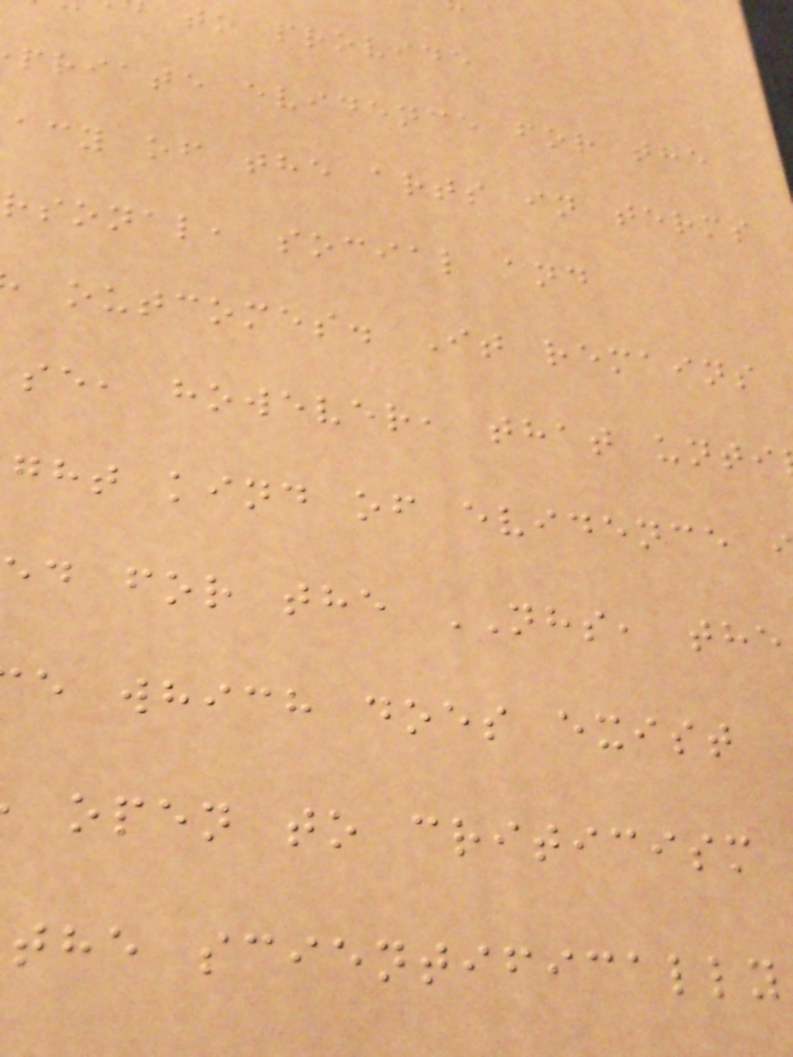to provide
priate evidence for the
acy of the arts in terms
rsonal, social and
outcomes. It remains
se, however, that unti
ght kind of evidence
ed for the NHS, the
e which does exist
open to criticism
the scientifically
